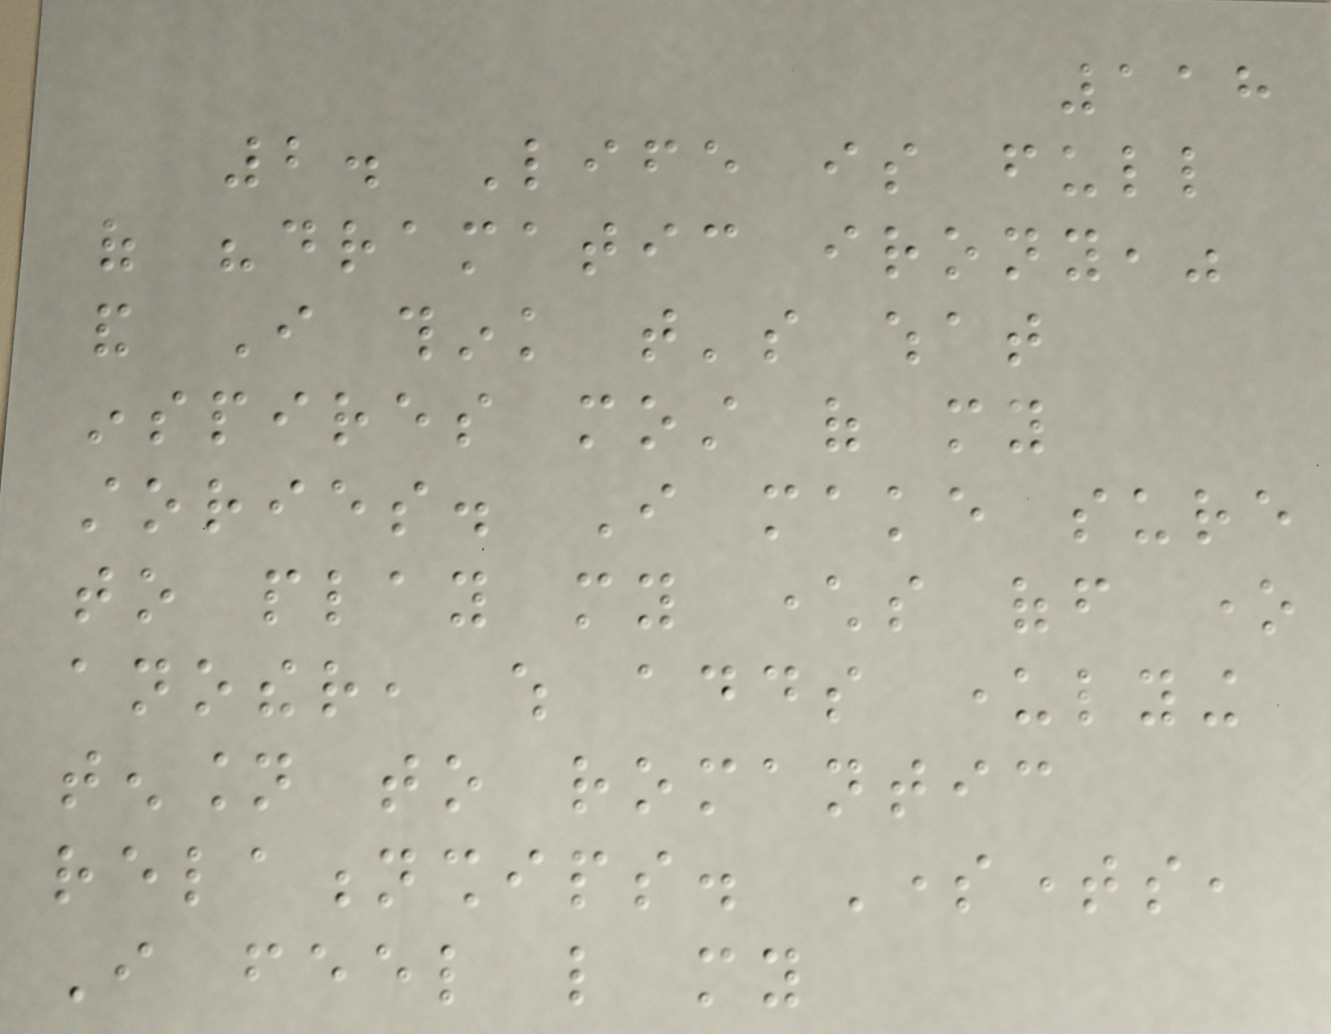118
2. Life is full
of "dramatic irony,"
and I think that's what
inspires most of my
stories. I make sure
to play my characters off one
another, which adds underlying
tension to romantic
relationships. Sometimes,
I feel like my
